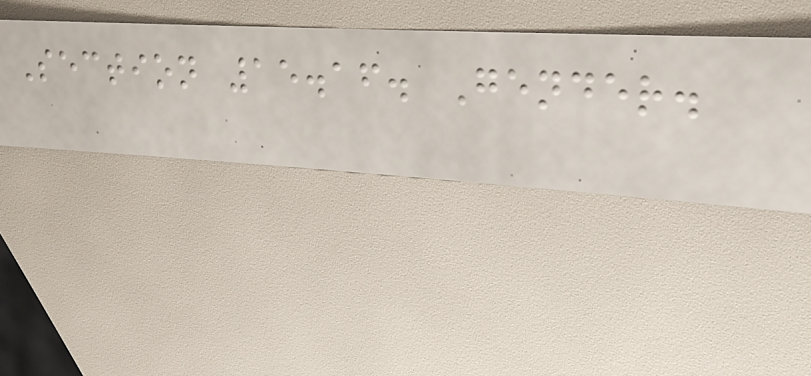Section 15.16. Gender.
